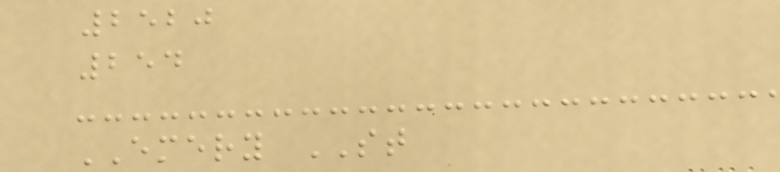2520
254
EMERY ST
